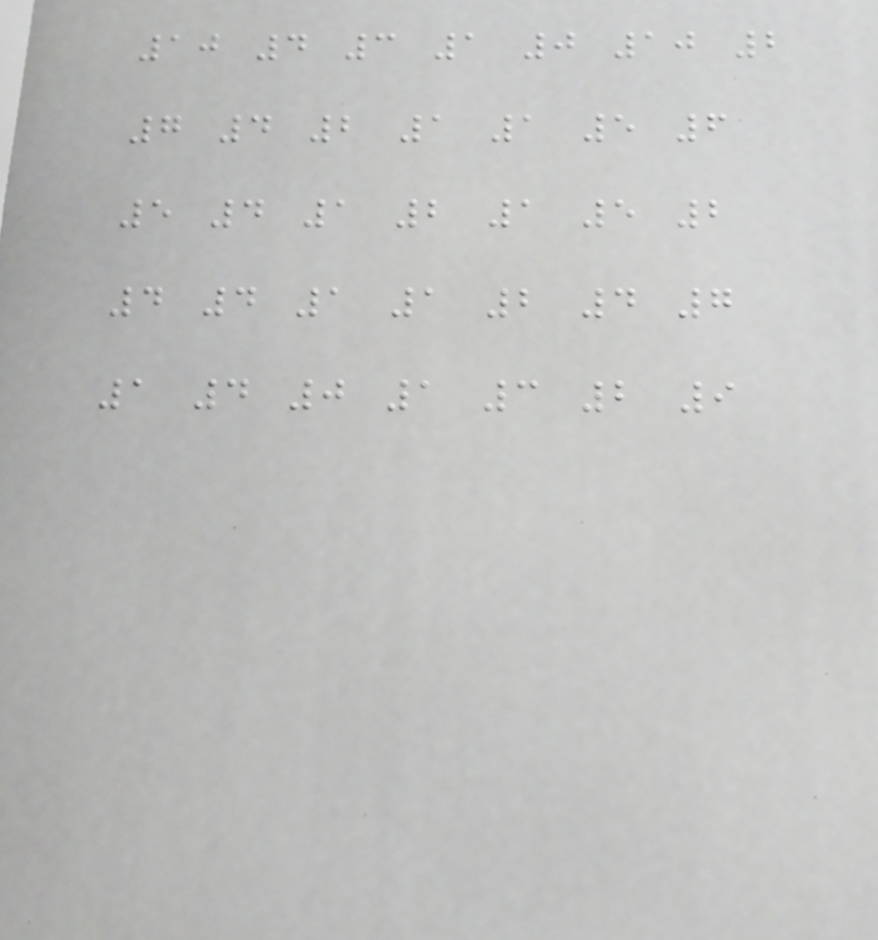10 4 3 1 0 10 2
7 4 2 1 1 5 6
5 4 1 2 1 5 2
4 4 1 1 2 4 7
1 4 0 1 3 2 9
